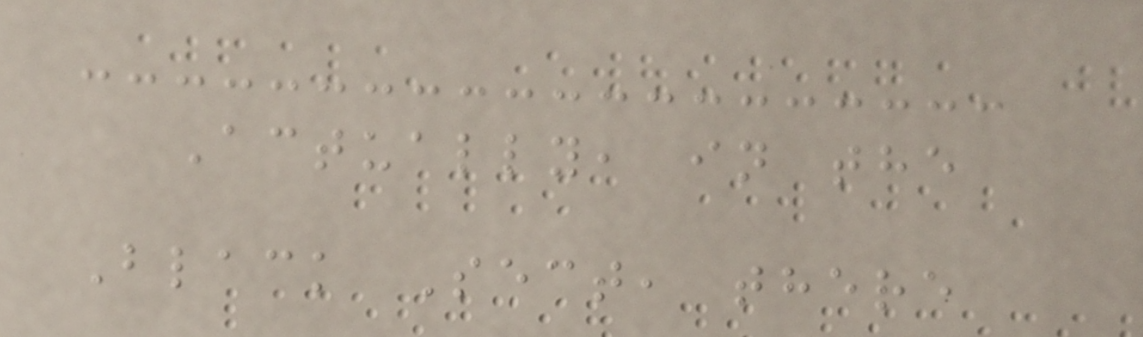Actually, in the
Black Sect, there
